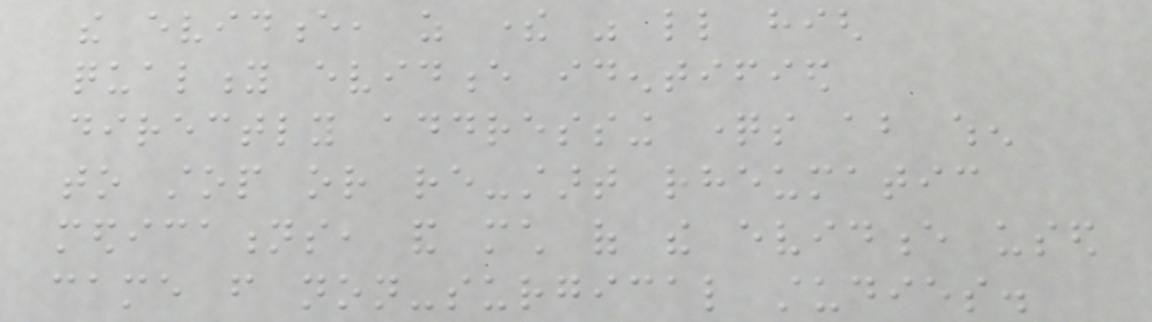the evidence, as there was little high
quality evidence identified
directly addressing questions about when
to stop or re-start rheumatic
medications, and much of the evidence used
came from non-surgical studies.
